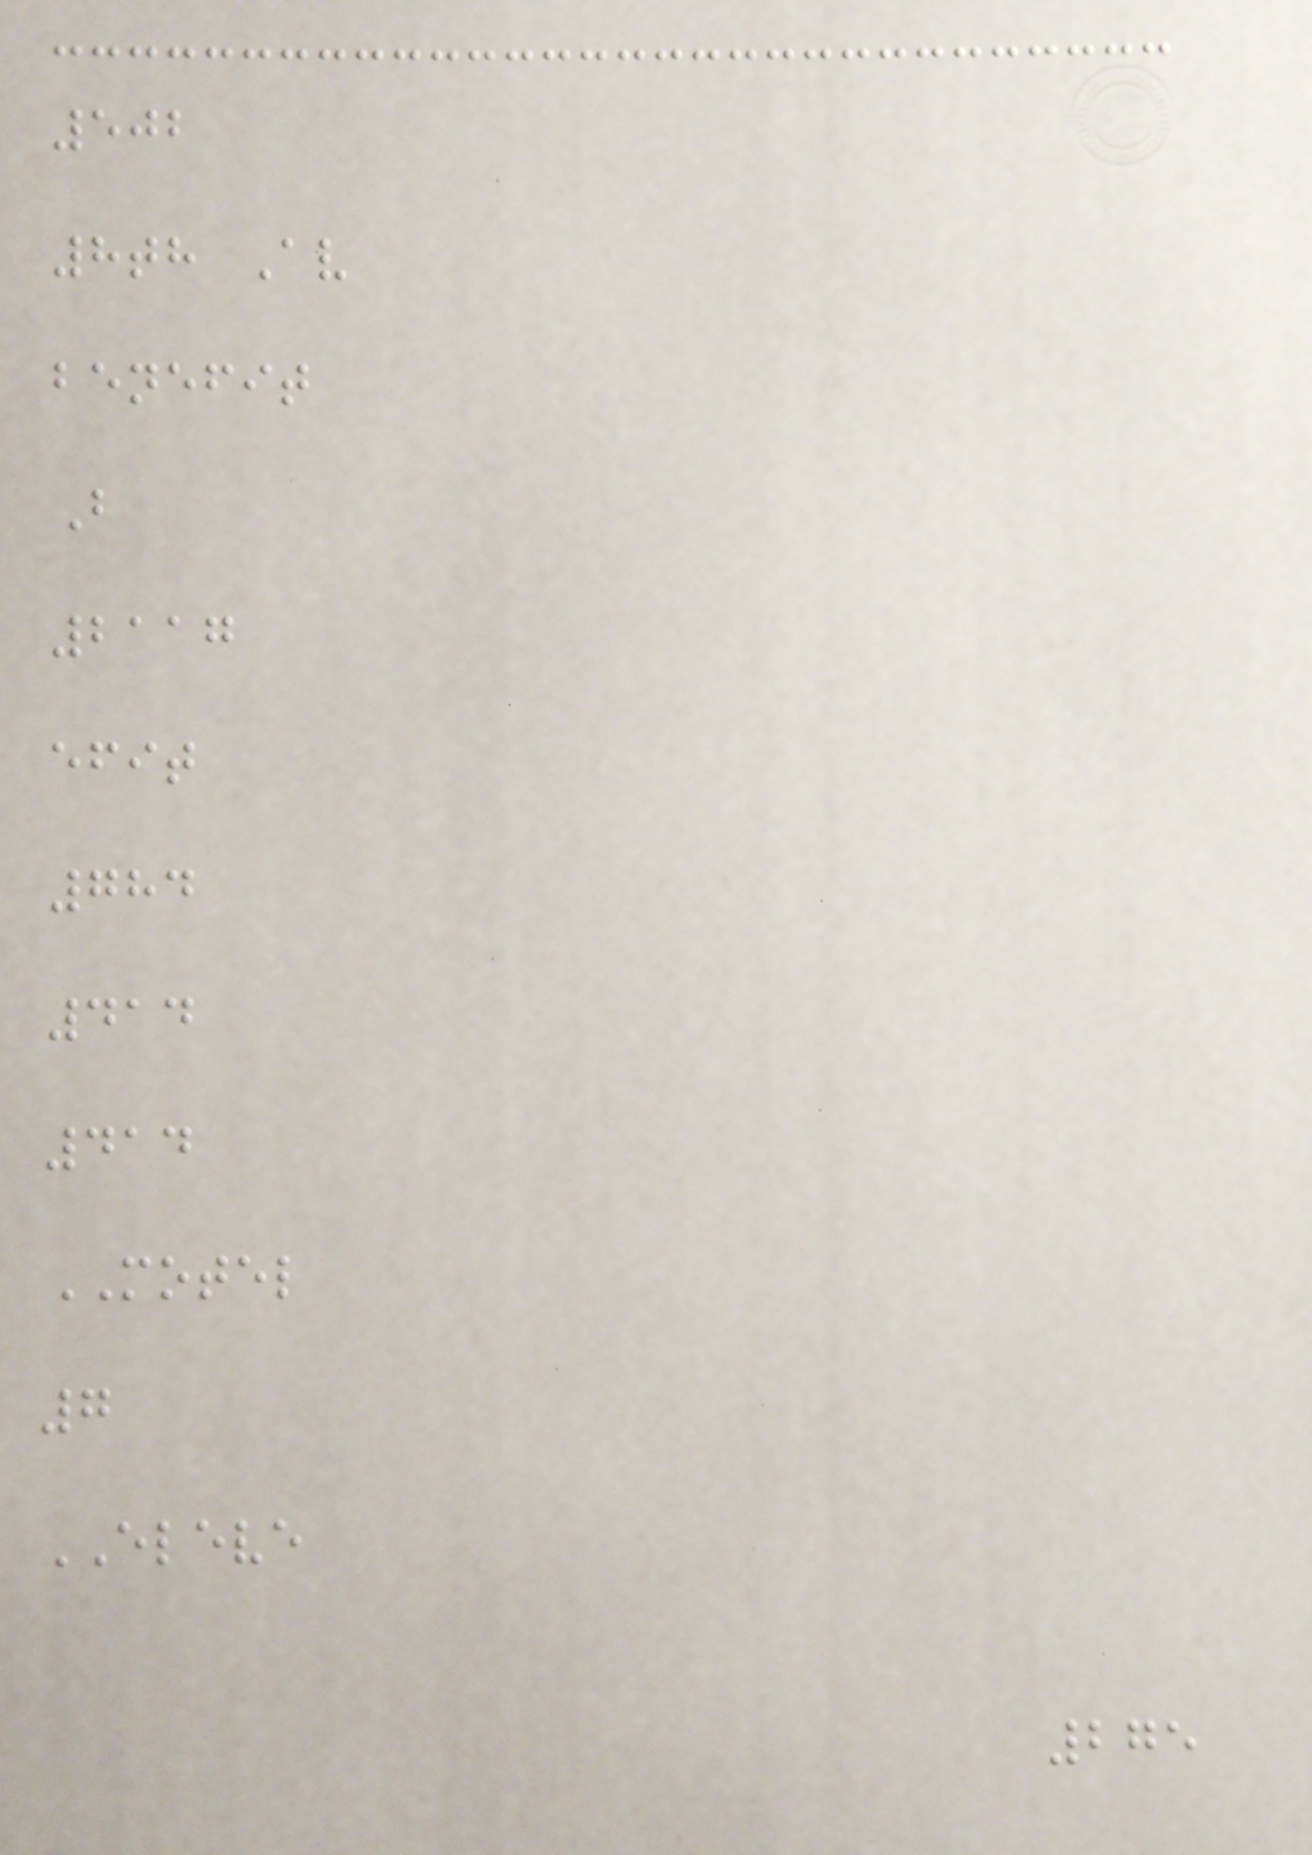502
8th Av
benefit
B
2117
efit
784
414
414
MOTEL
7
ELEVE
275
